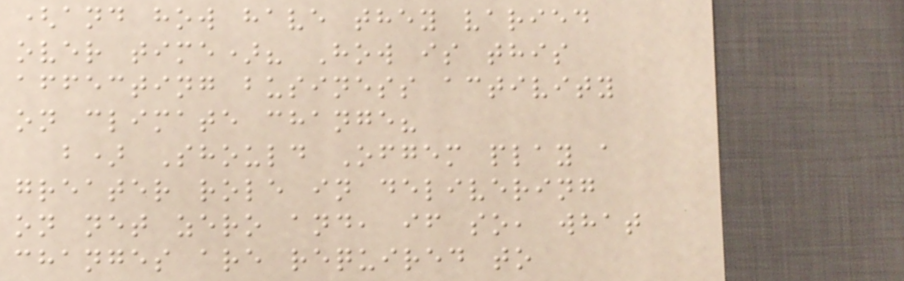(and how have they varied
over time)? How is this
affecting business activity
on climate change?
b) Should Ofgem play a
greater role in delivering
on net zero and, if so, what
changes are required to
